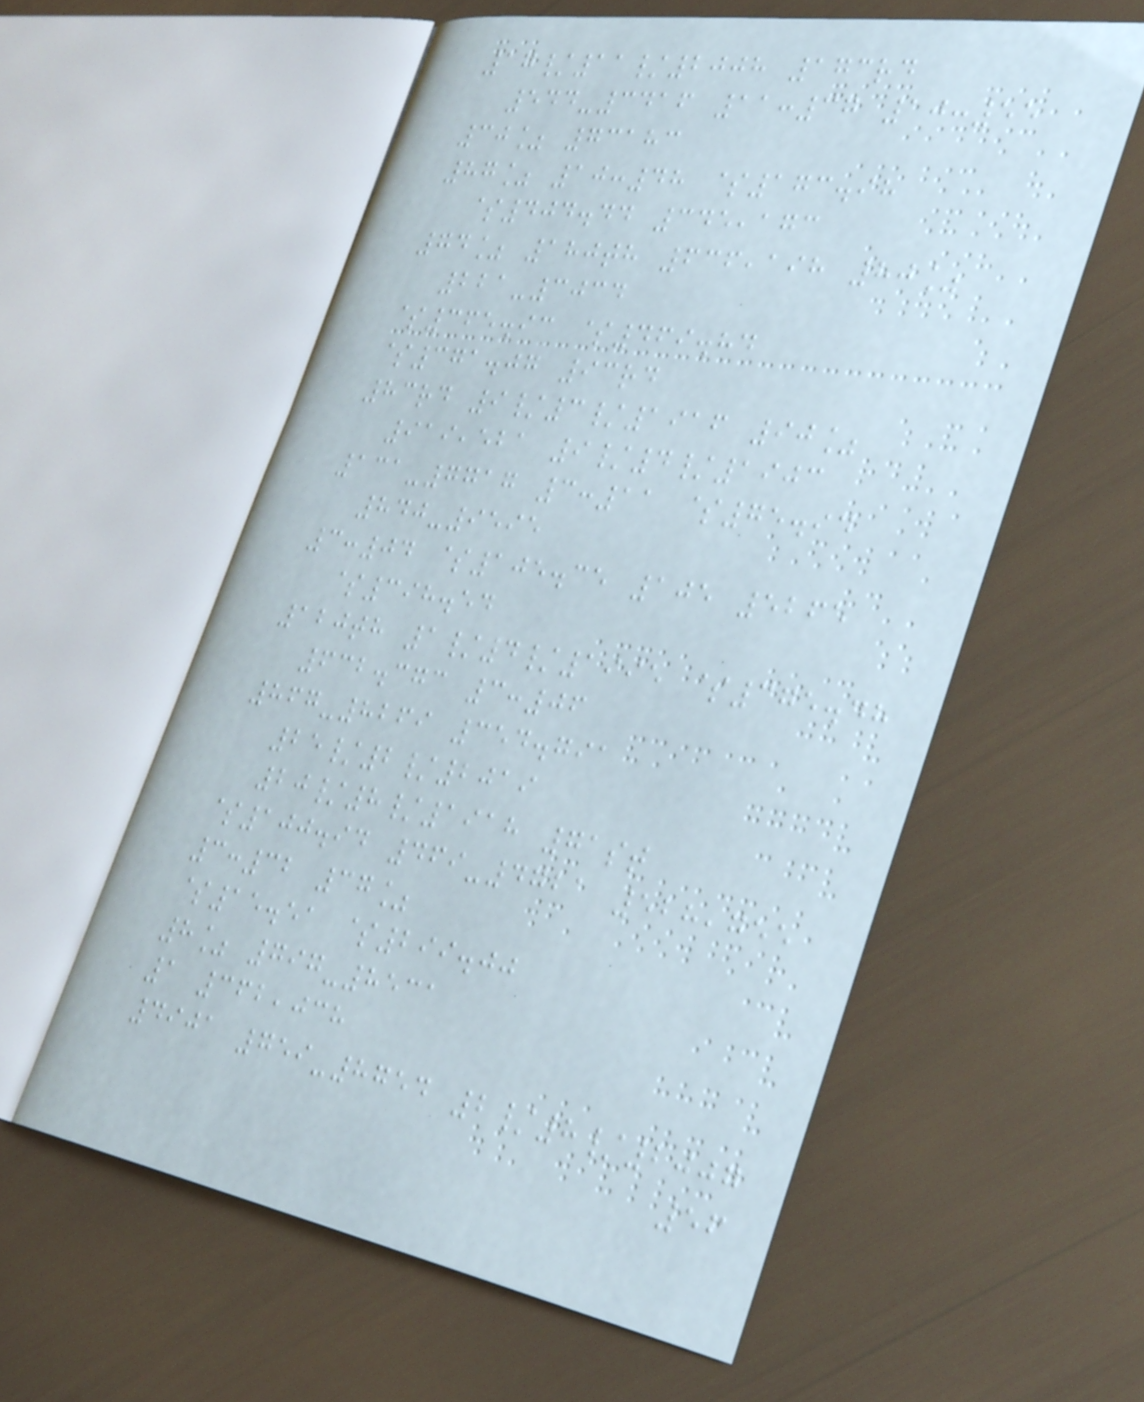17/11/2008 173rd
544-3416 11:37 10:55
30% 73183
87% 10:48 $173.98
$404.44 345,173
74% 180th 636,198 80%
221-3034
$365.93 $469.84
$371.07 93rd
83rd 9/3/1916 90%
919,521 9/4/1903
131-7717 3:11 $75.94
840-9595
3:04 $105.35 105 5265
$398.54
120th 1/4/1995 $375.48
632.373 3:06
867-8269 354.791
25/2/2019
20/8/1918 71st
$100.94 469-4721 528,755
3:32 37%
$15.51 $299.00
8% 797-8531
1 362,038
4901 759-8754 2/8/2007
56
